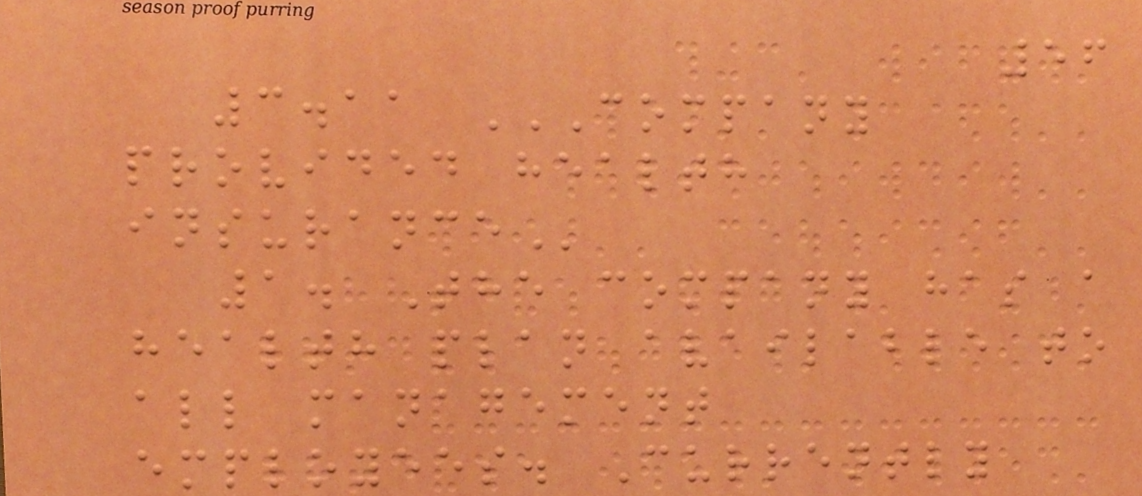56
3.11 COMPANY
PROVIDED HEALTH
INSURANCE
1. The company has a
health plan available to
all management
employees. Currently
